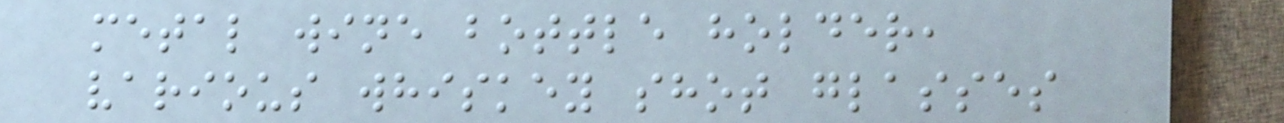metal wine bottle holder,
various whiskey shot glasses
